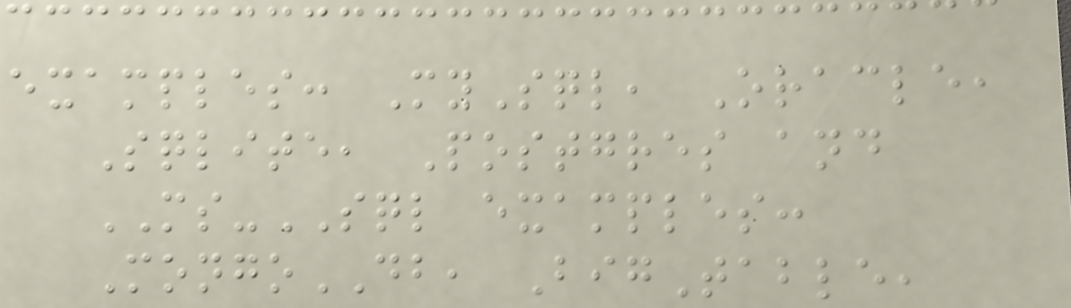examples: MySql, Oracle,
Sqlite, Postgres and
MS-SQL examples:
MongoDB, BigTable,
